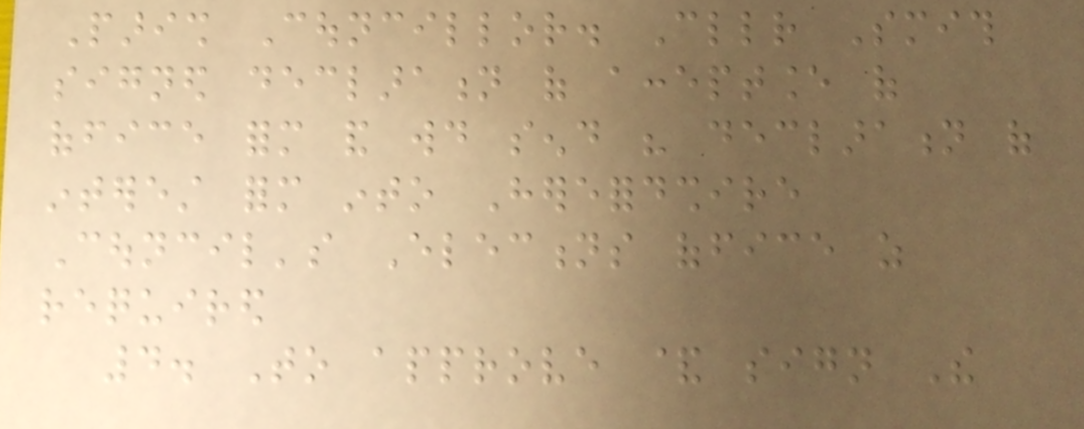Parish Councillor. Cllr Smith
signed declaration of acceptance of
office form and would send his declaration of
interest form into Herefordshire
Council's Elections office as
required
4. To approve & sign The
